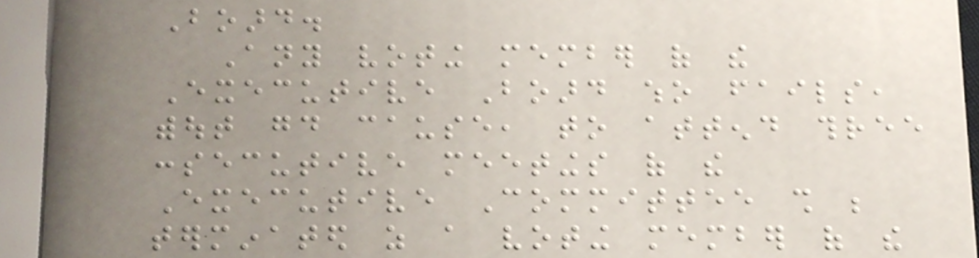Board.
Any voting member of the
Executive Board who fails,
without good cause, to attend three
consecutive meetings of the
Executive Committee shall be
terminated as a voting member of the
